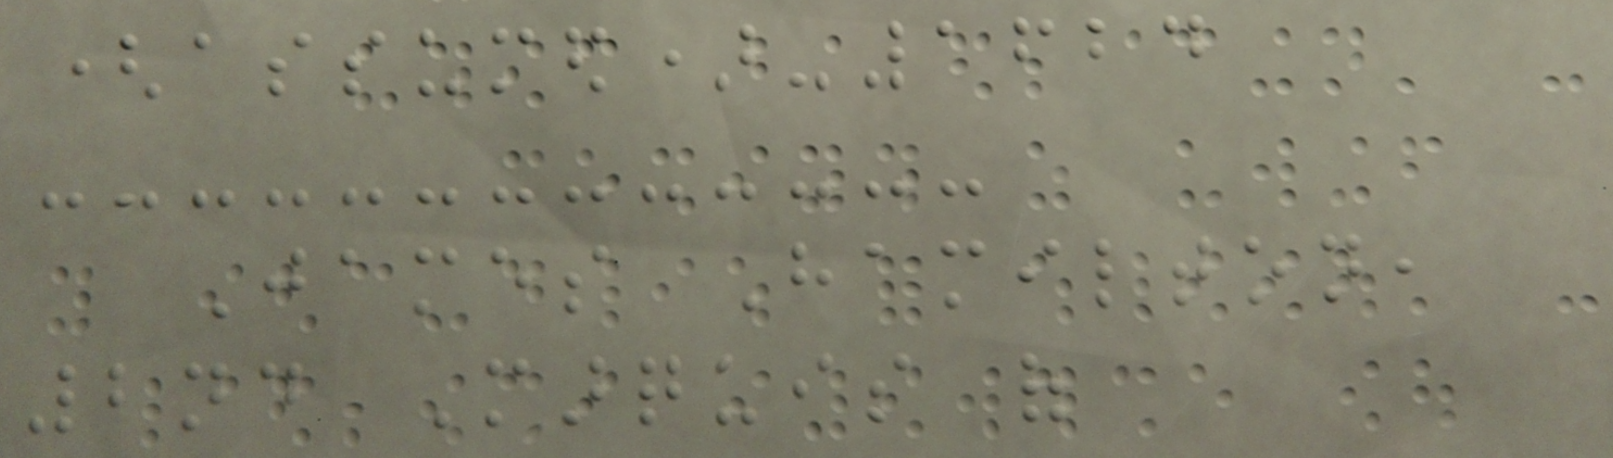(assumed)-1624
James Hamilton,
2nd Marquis of
